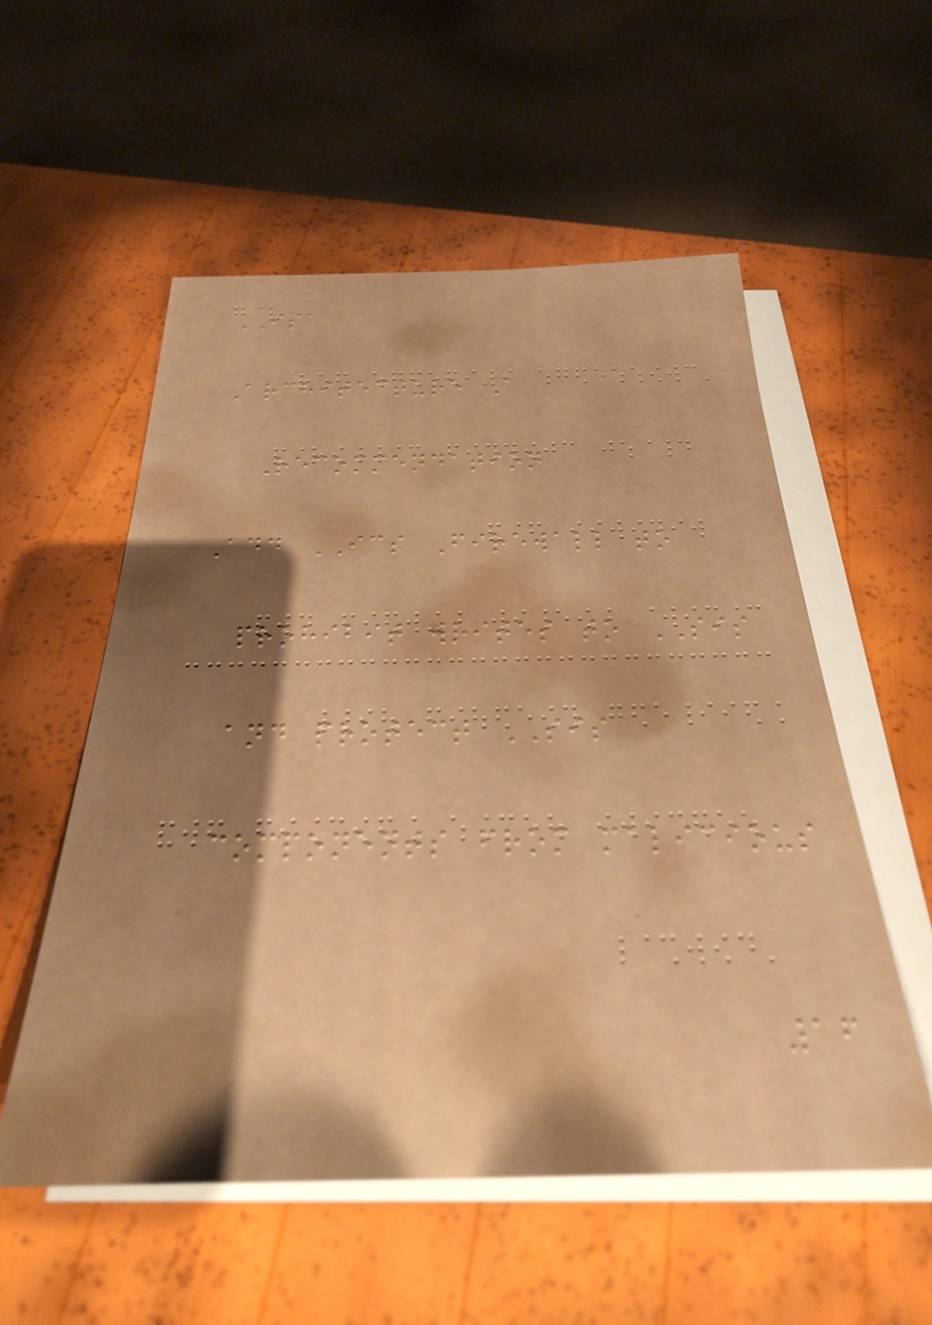ISA
Architecture A
Recommendation
Add ICS Firewall to
prohibit writes to SIS
and protect SIS
components from malicious
16
